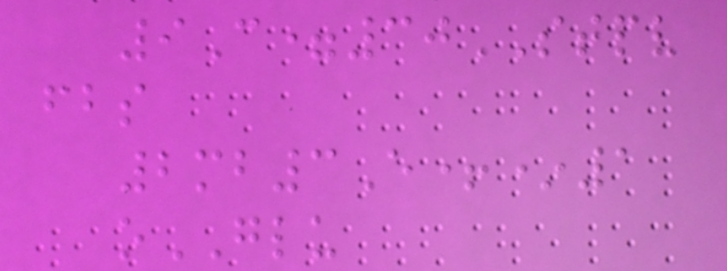9C=30STPV
fbs
2mb3E+*1
oGLU
